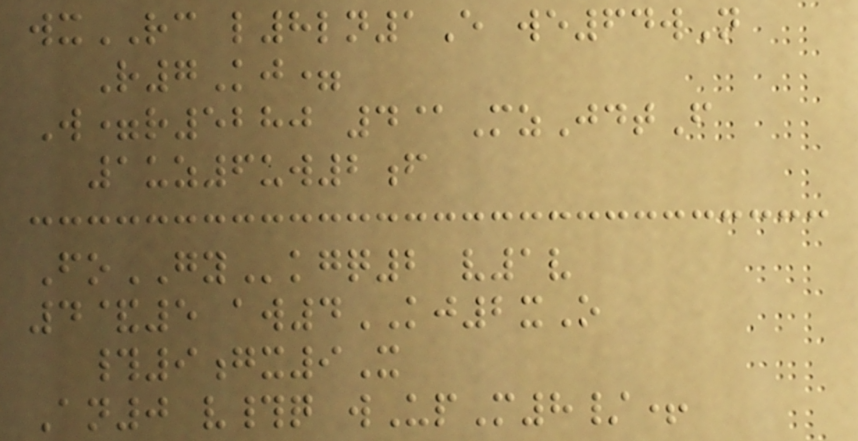wxRC l8ln1E we64wN
R7Kj=
W=r5280 4@MzJdtF
1uz6uw2f
FoGYkgq2 v1v
4&5 aw4KJ2xO
#9gx9X
An0 v#q wUpM8/+
